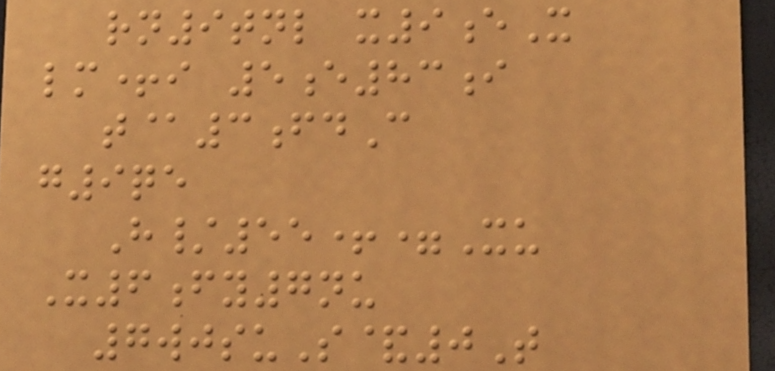rn9tnl x9eX
lm+i 5e83i
t@3fdC
g9qe
H/55+=Xu
X6fy7nu
7wjsuS&0T
